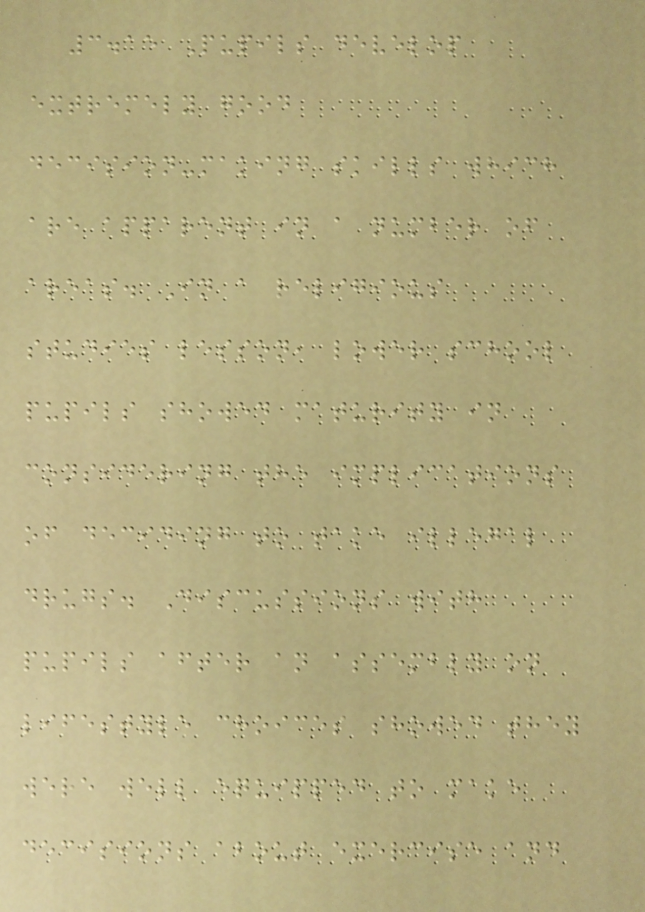3.15 Pupils develop
extremely good
decision-making skills which
are apparent in a number of
areas. In a religious
studies lesson, lower school
pupils showed maturity in
considering the implications
of deciding to take illegal
drugs. Discussions with
pupils after an assembly on
lifestyle choices showed they
were well equipped to make
decisions about exercise and
